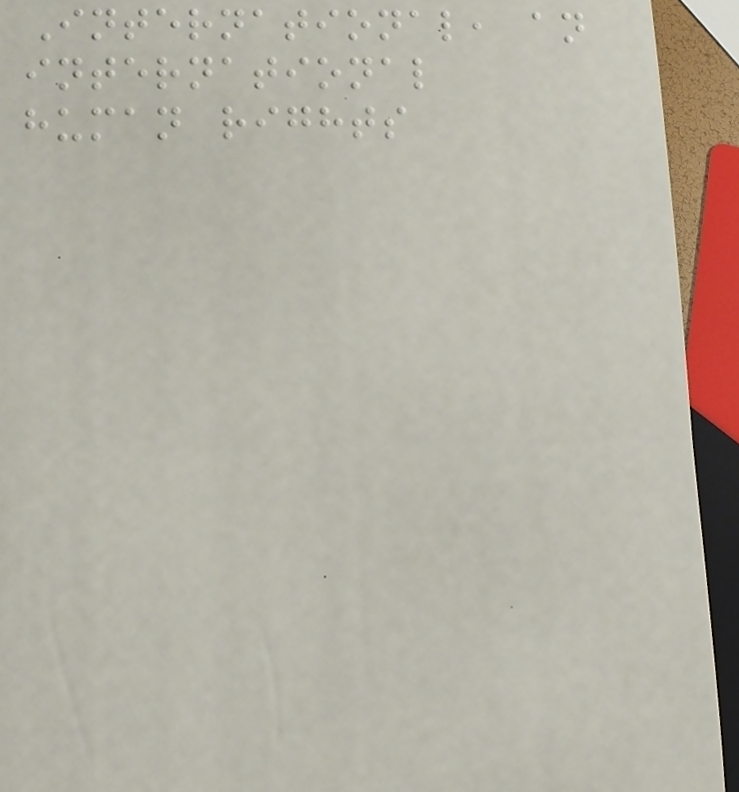International, an
international
human rights
